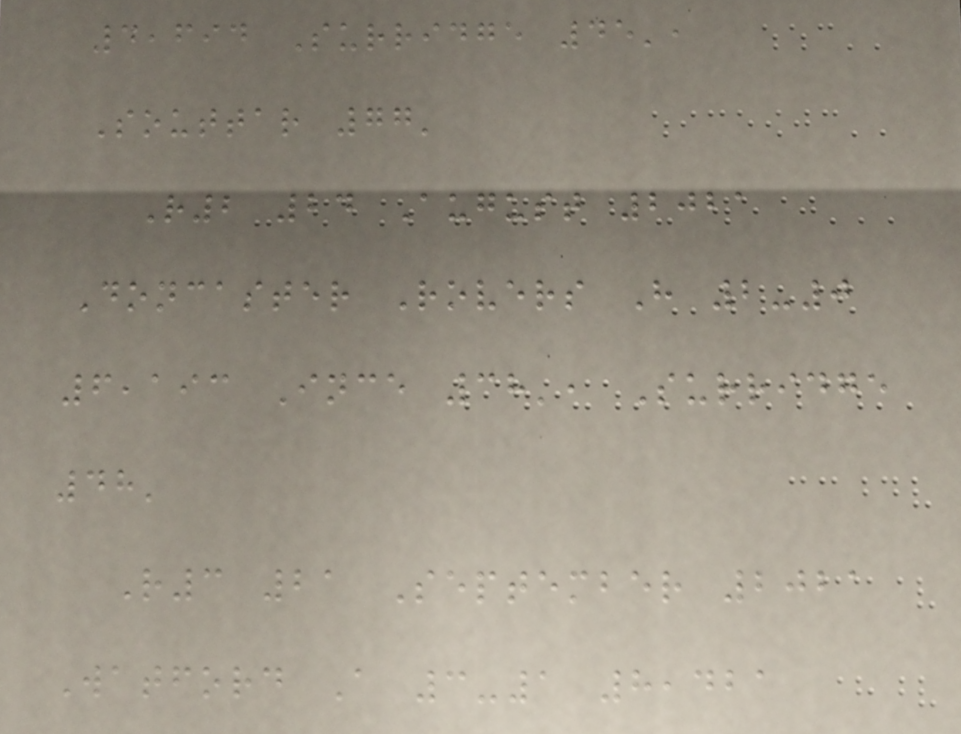4,694 Surridge 45',
Souttar 77'
R2 24 August 2021
Doncaster Rovers H 2-0
6,193 Ince 38', Surridge
48'
R3 21 September 2021
Watford A 3-1 8,421
